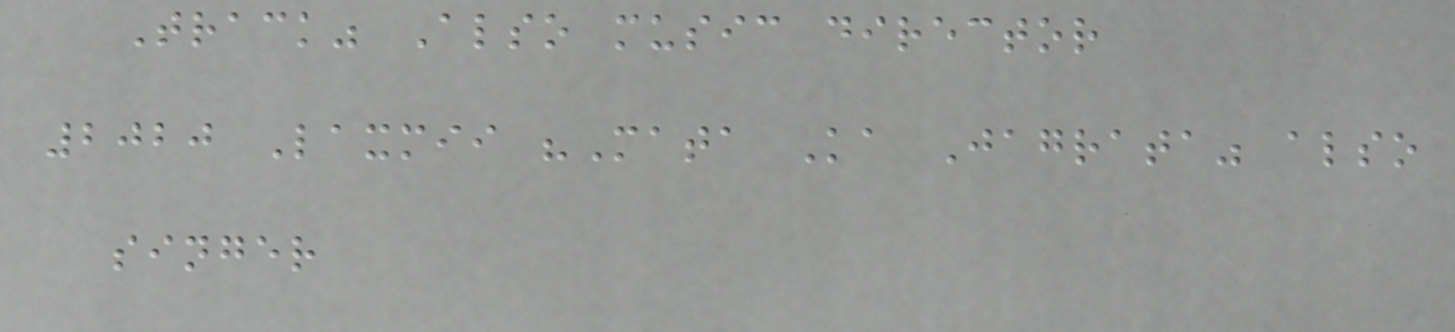Track" Also music director
2020 Laxmii "Mata Ka Jagrata" also
singer
